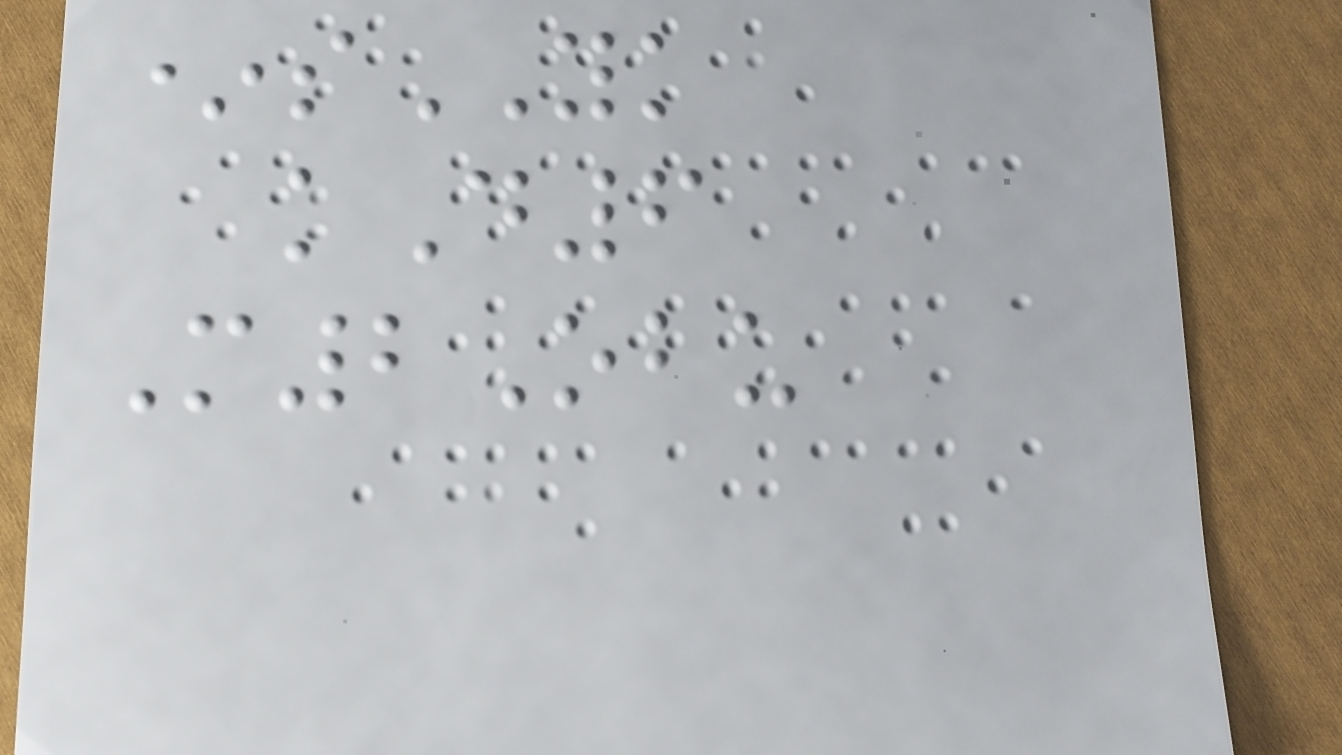*sYK
kD6
M2Obu
